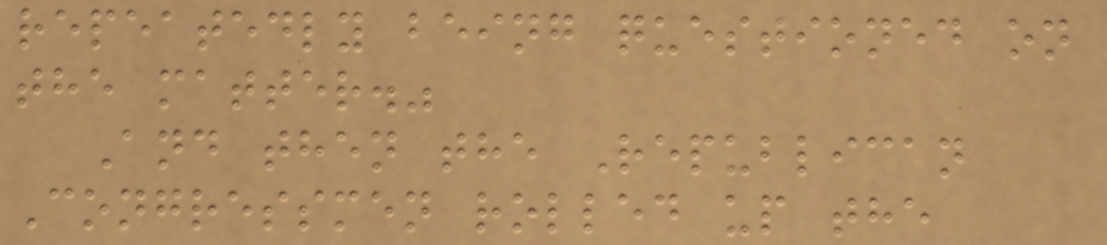repeatedly being questioned on
the matter."
And then the Republican
Congressmen rolled up the
